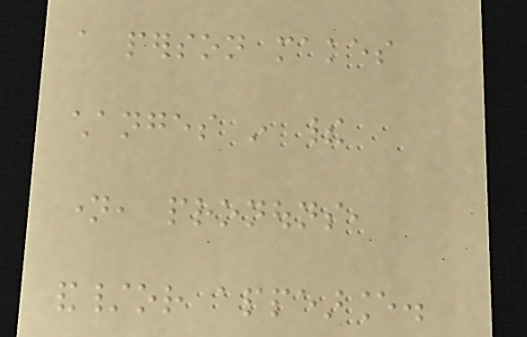a person makes
changes in their
name, pronouns,
and/or appearance.
